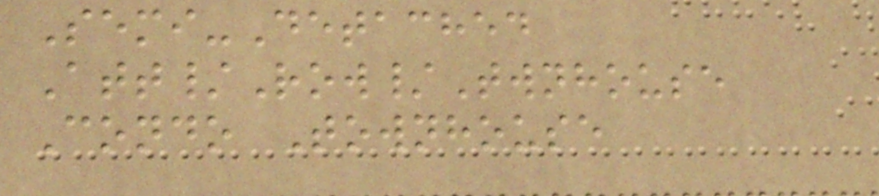Semi-Detached
Att/Row/Twnhouse
Condo Townhouse
